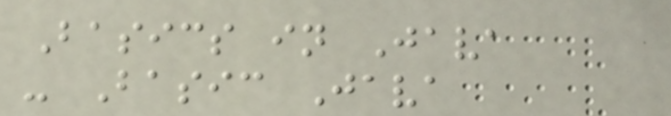Basics in Java
- Basic Java
